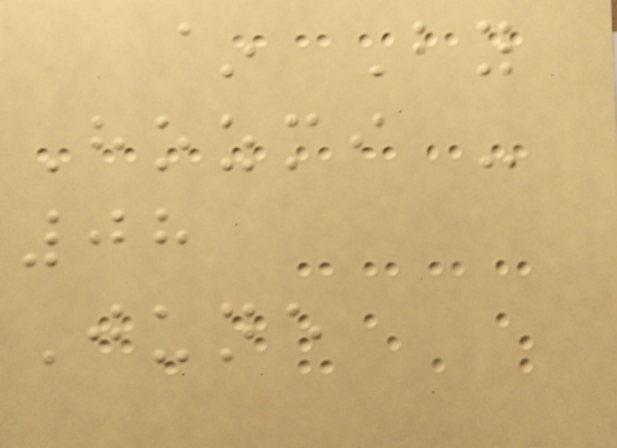~ By
Hozmi -
08
June
